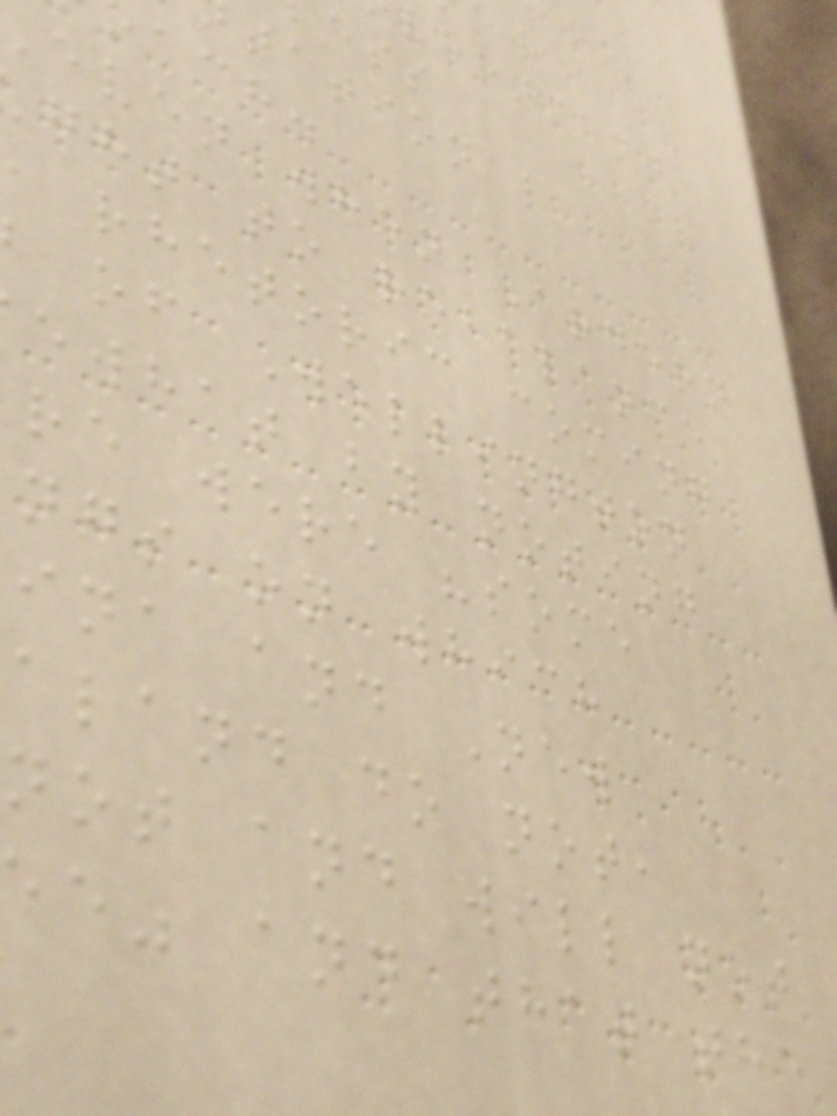vernment
tational
ach.
even when Ardern
ght to rebalance
rhetoric coming
of Wellington
ewhat by noting
re were "some
ngs on which
ina and New
aland do not,
not and will not
e" and that the
